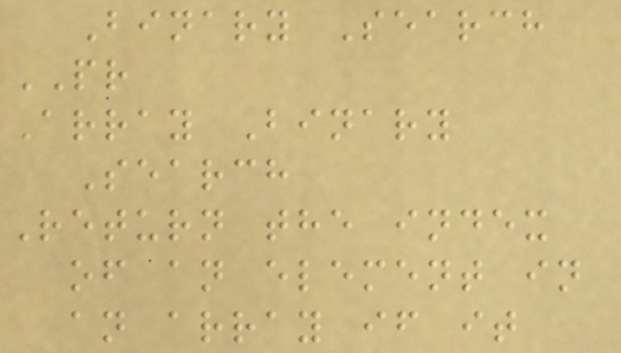Binary Search
PR
Array Binary
Search
Return the index
of an element in
an array if it
